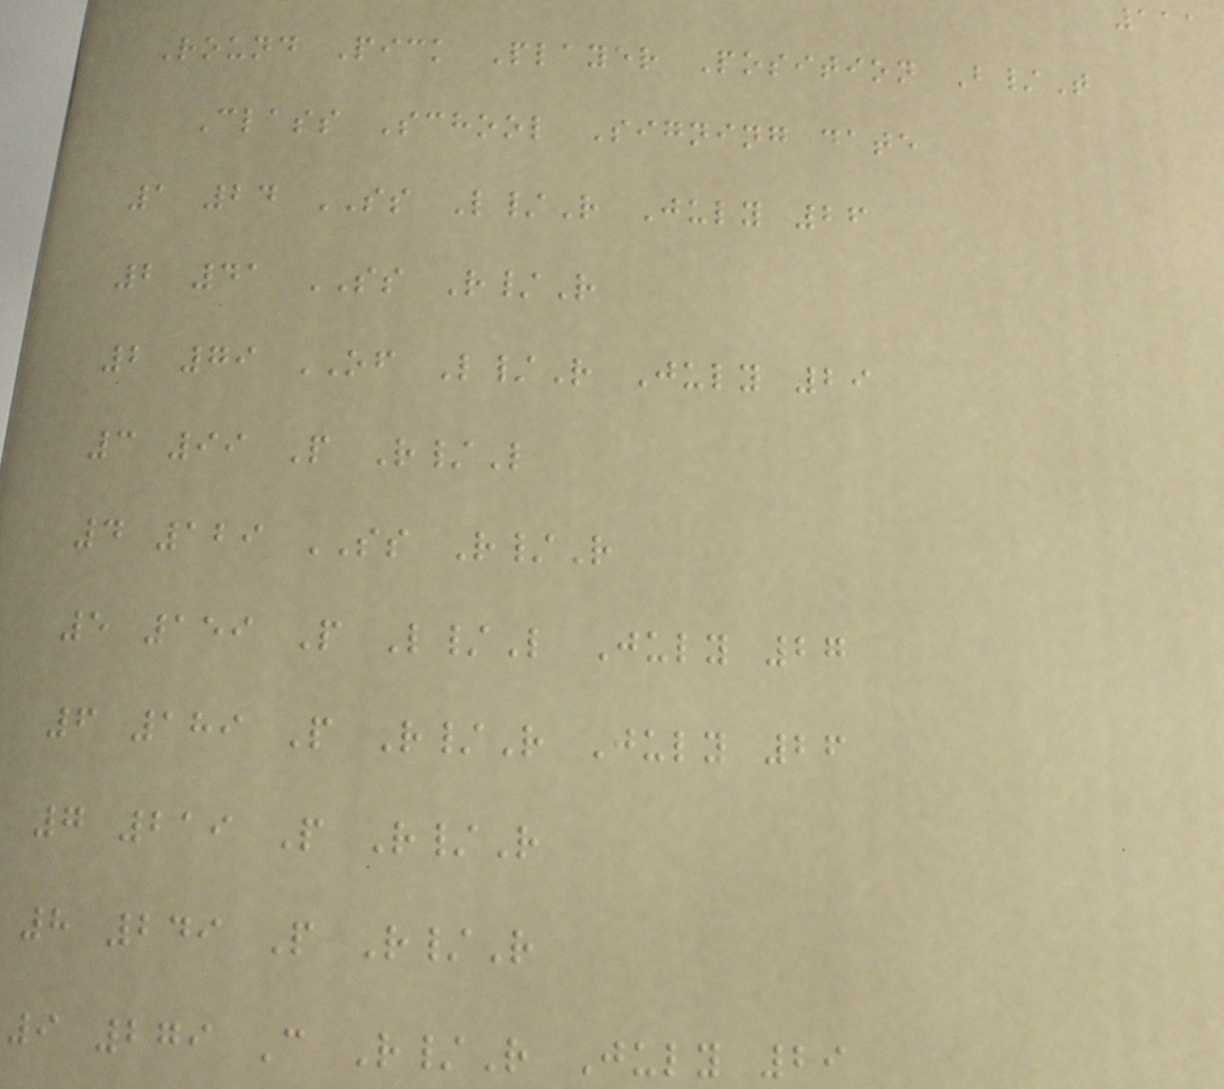111
Round Pick Player Position B/T
Class School Signing date
1 24 SS L/R July 26
2 41 SS R/R
2 79 OF L/R July 29
3 99 P R/L
4 129 SS R/R
5 159 P L/L July 27
6 189 P R/R July 26
7 219 P R/R
8 249 P R/R
9 279 C R/R July 29
